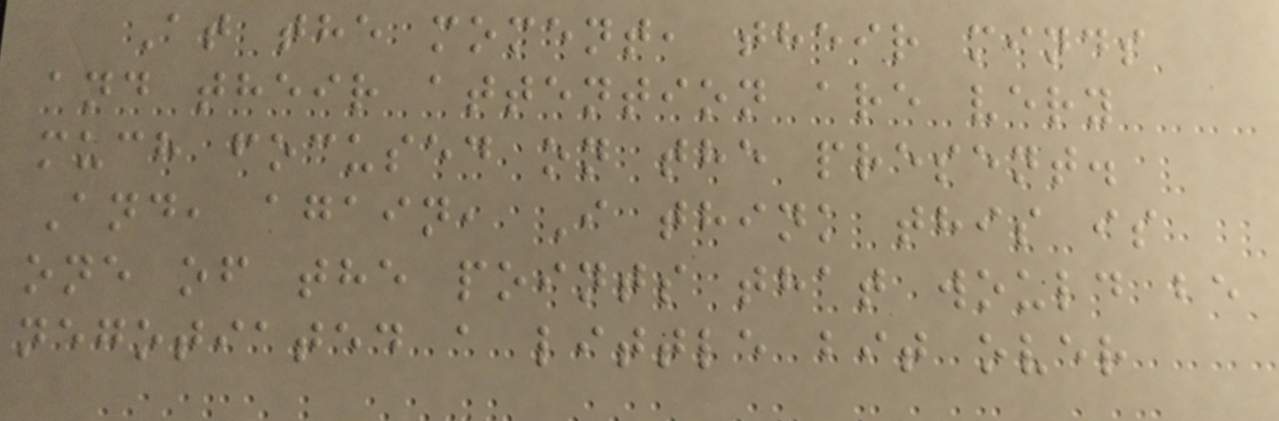At the moment, their minds
and their attention are very
much focused on the present.
And, again, I think this is
one of the points that would be
negotiated a little bit over
